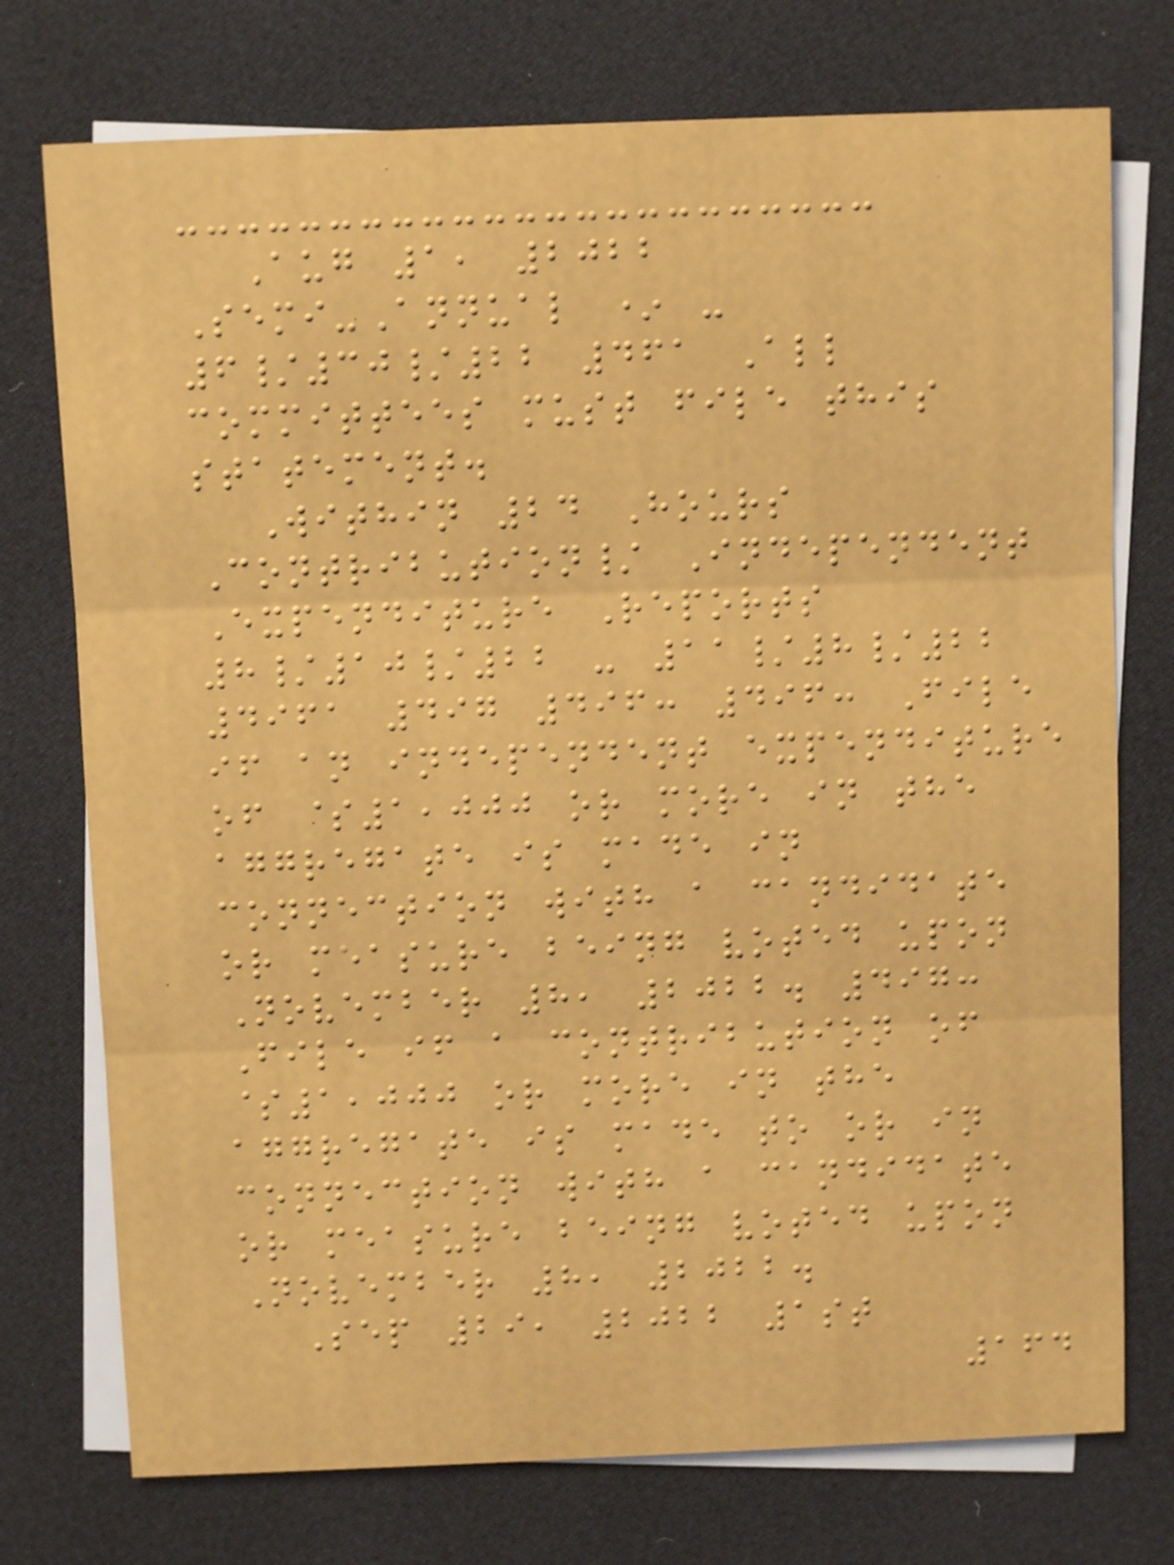Aug 1, 2022
Semi-Annual * -
6/30/22 461 All
committees must file this
statement.
Within 24 Hours
Contribution/ Independent
Expenditure Reports
8/10/22 - 11/8/22
4961 497 496: 496: File
if an independent expenditure
of $1,000 or more in the
aggregate is made in
connection with a candidate
or measure being voted upon
November 8, 2022. 497:
File if a contribution of
$1,000 or more in the
aggregate is made to or in
connection with a candidate
or measure being voted upon
November 8, 2022.
Sep 29, 2022 1st
164
